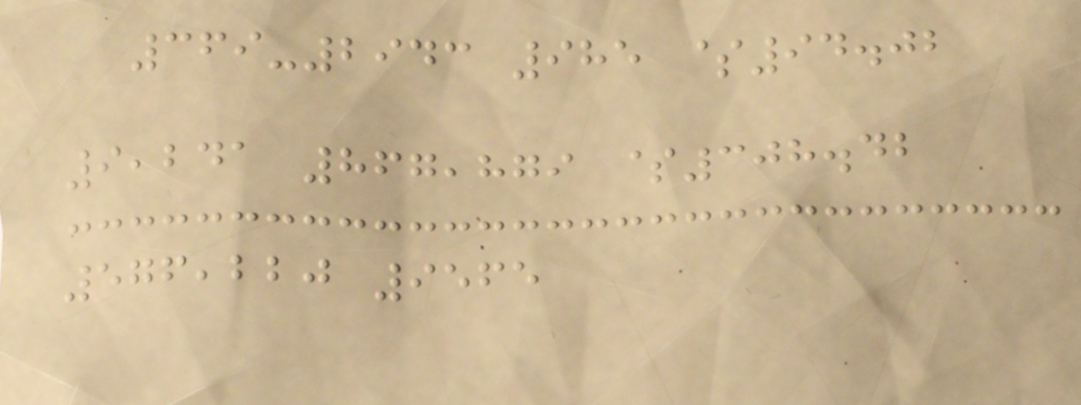369-2943 985 $94.02
9,241 867,879 $308.42
576,220 9565
